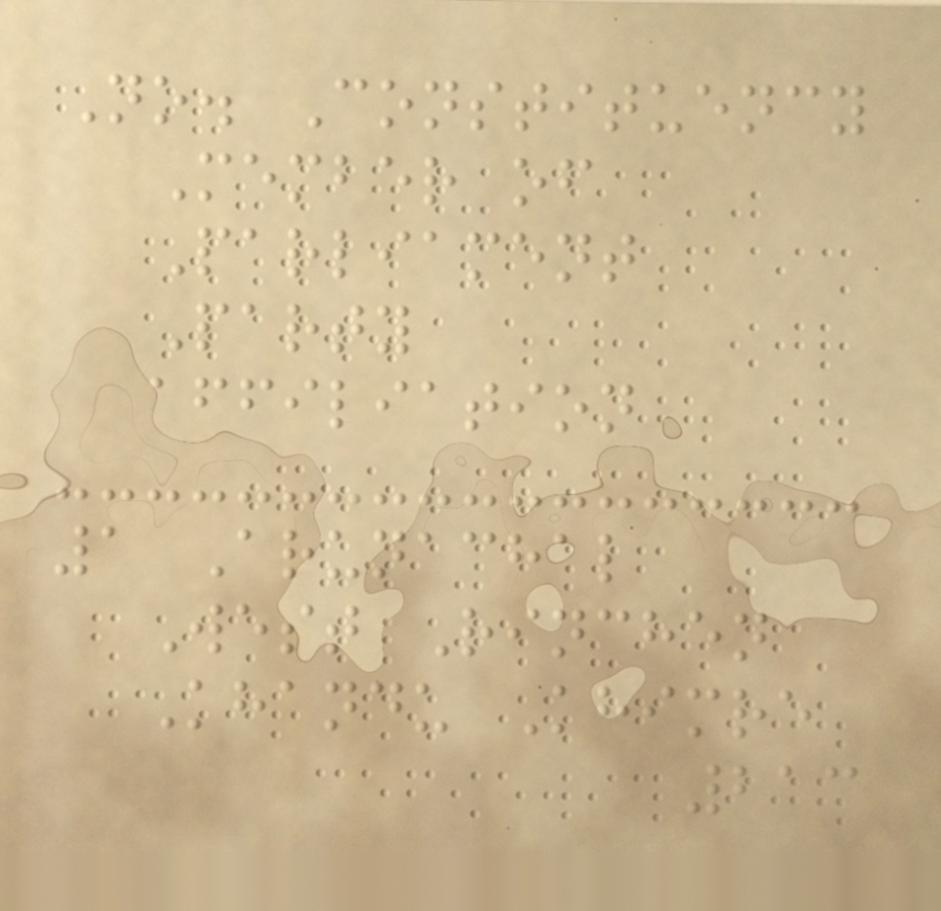No. Constituency
Member of
Parliament
Party
affiliation
1 Arunachal
West Rinchen
Khandu Khimre
213
